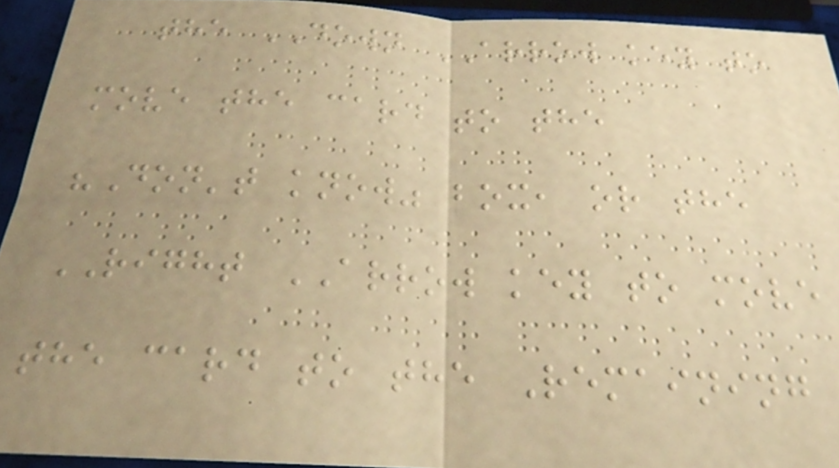the DOWN ARROW key to
move the card to the
"Don't know" box, or the
RIGHT ARROW key to move
the card to the Remaining
